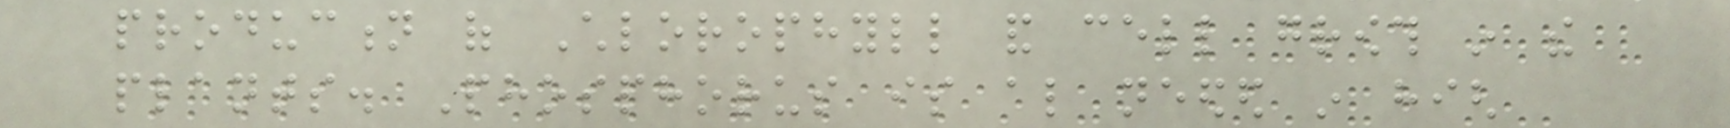production of Chlorophyll and cell growth in the
plants. Phosphorus is also needed in high
